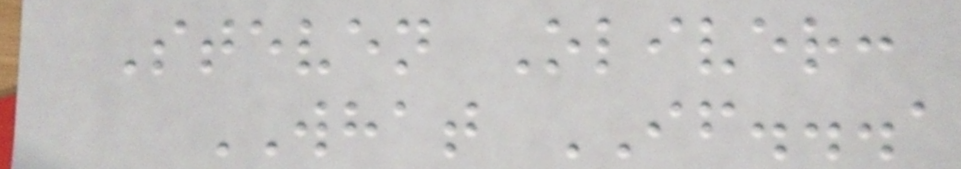Steven Oliver:
WHAT IF...a
